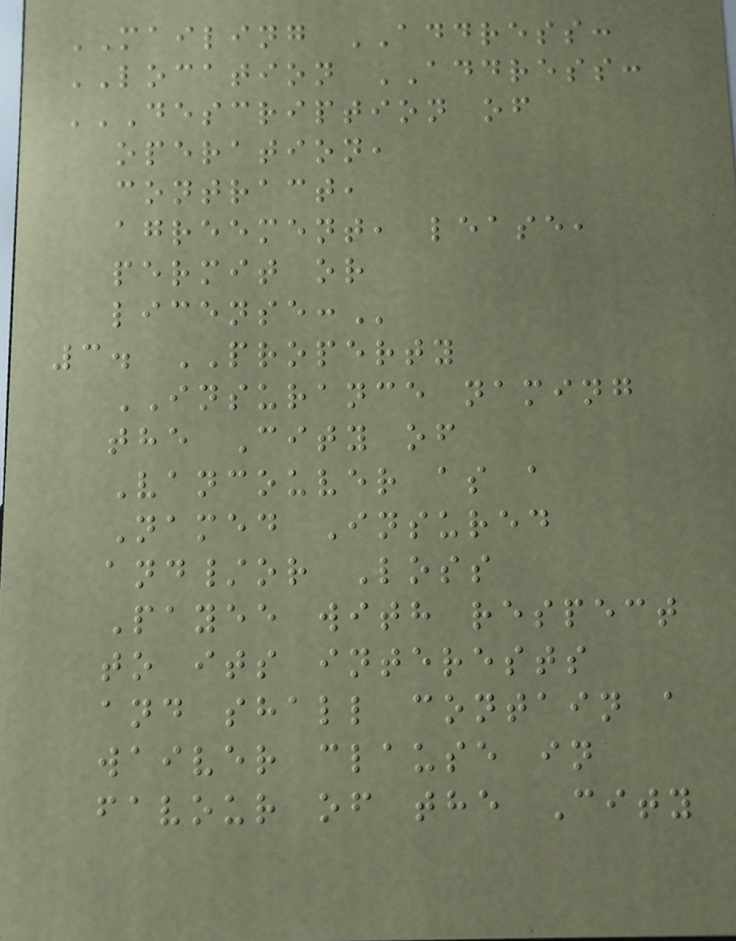MAILING ADDRESS:
LOCATION ADDRESS:
DESCRIPTION OF
OPERATION,
CONTRACT,
AGREEMENT, LEASE,
PERMIT OR
LICENSE:
3. PROPERTY
INSURANCE naming
the City of
Vancouver as a
Named Insured
and/or Loss
Payee with respect
to its interests
and shall contain a
waiver clause in
favour of the City
